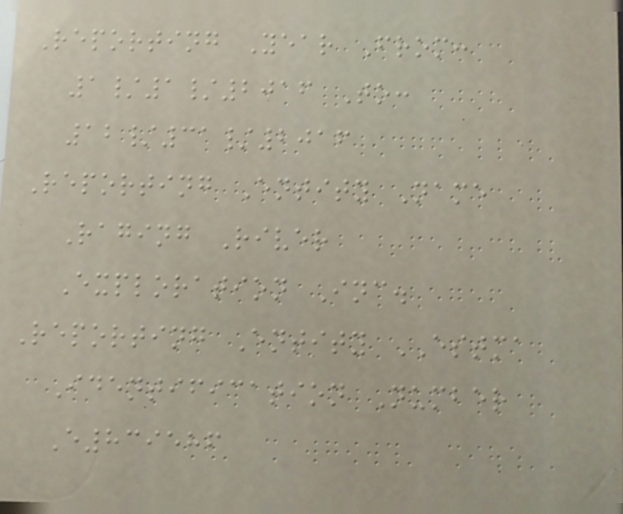Reporting Year From:
1/1/2016 To:
12/31/2016
Reporting Entity Name
Raging River
Exploration Inc.
Reporting Entity ESTMA
Identification Number
E839586
